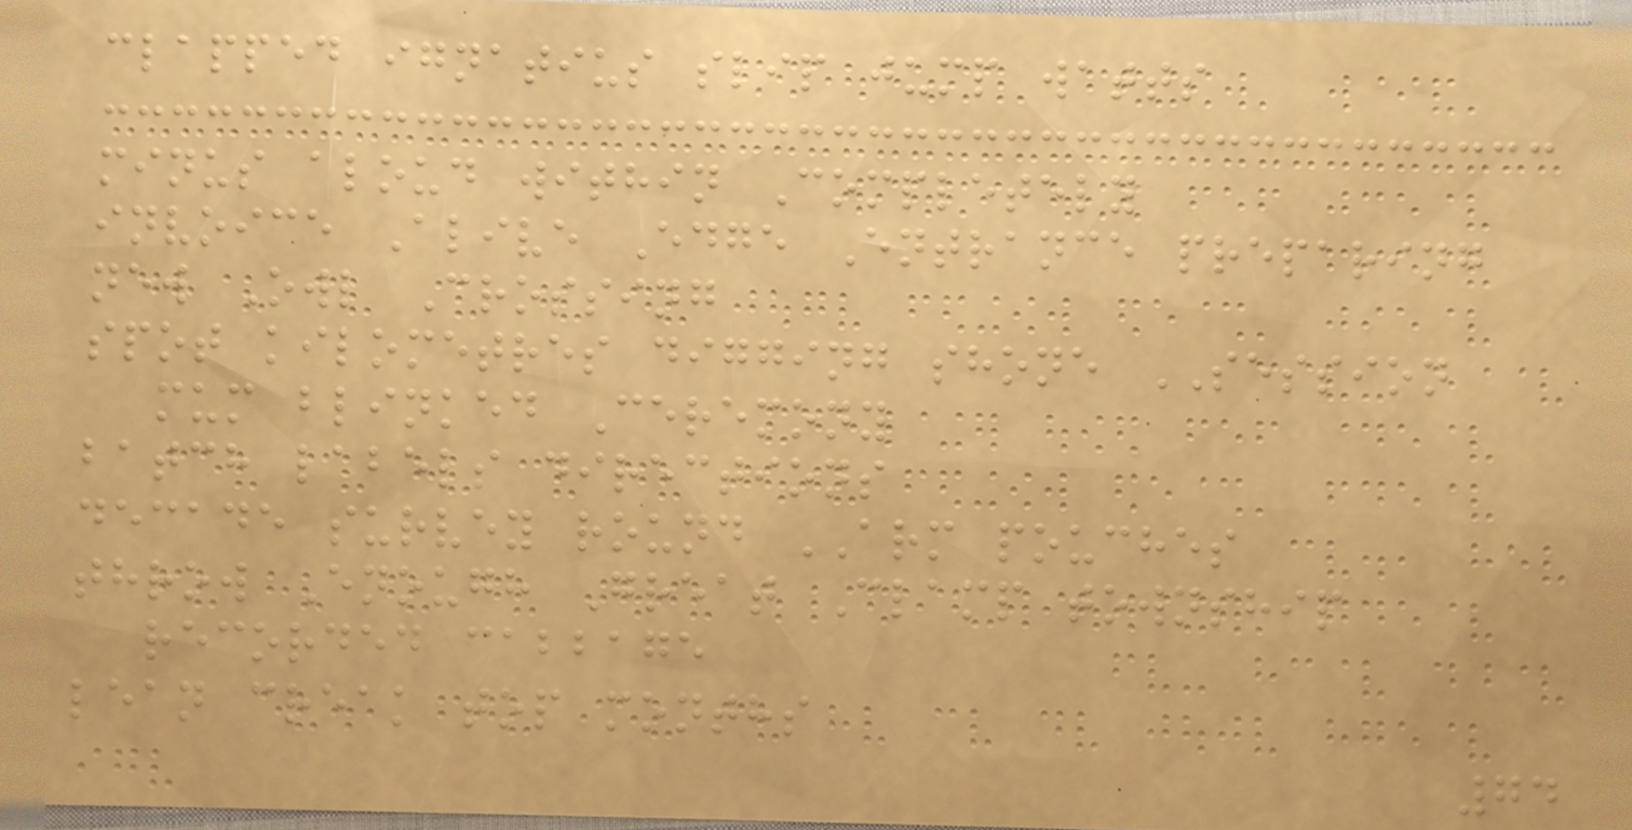clapped ignatius slip jump watts
minus aloud within Completely
invoice Alive Edge Entrance preparing
new Owl Crossing
spot kilometres digging shone SESSION
mum blinked Ceremony
batch labels directions
decade survey round ARM pouches
throw Enough Great Clamp township
recorded cabbage
lean creak top months
74
